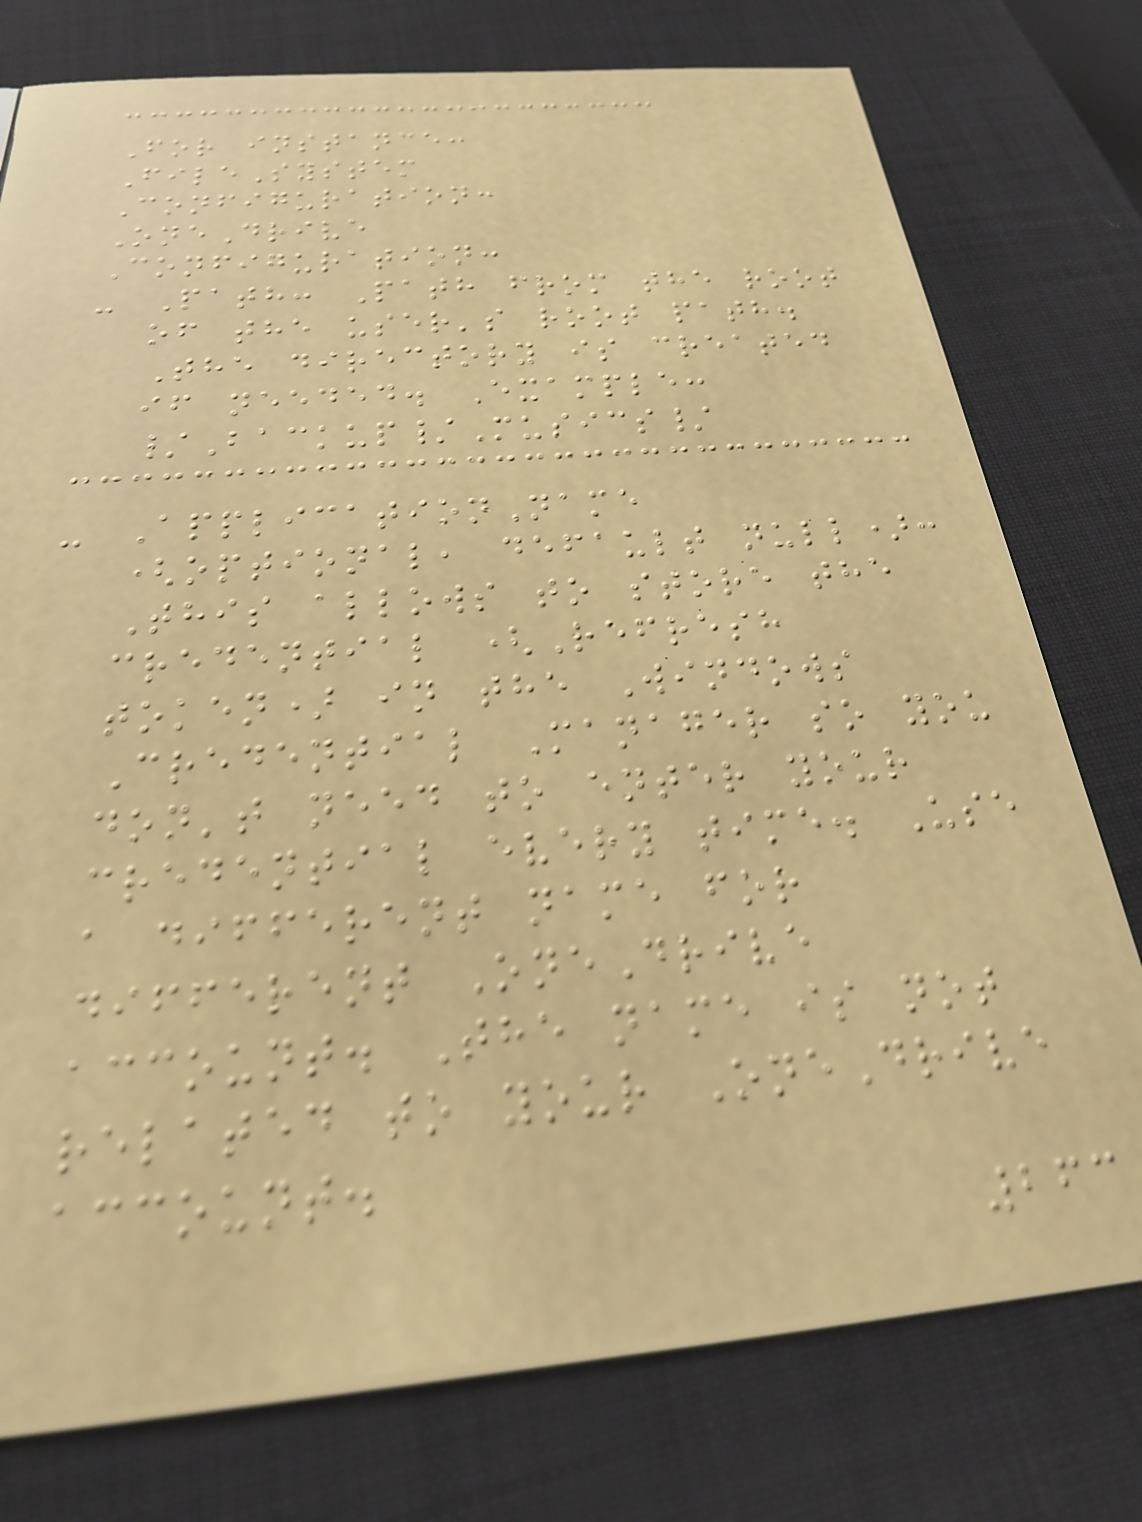For instance:
FileSystem
Configuration:
OneDrive
Configuration:
- Path: Path from the root
of the user's root path.
The directory is created
if needed. Example:
/Backup/Musics/
- ApplicationName
(optional, default null):
This allows to store the
credential (Refresh
token) in the Windows
Credential Manager so you
don't need to enter your
credential every time. Use
a different name for
different OneDrive
account. The name is not
related to your OneDrive
account.
263
